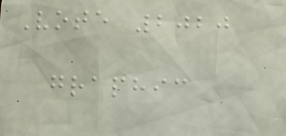Vote 2020
graphic
